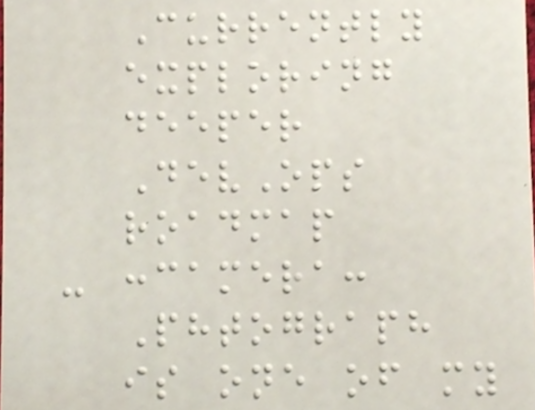Currently
exploring
deeper
DevOps
roadmap
- :camera:
Phtograph
is one of my
